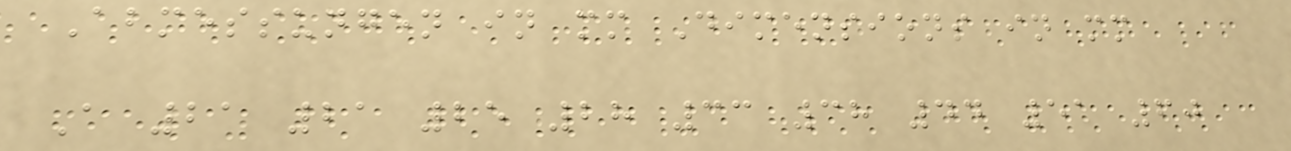Abmessungen in mm Dimensions in mm
A 21 21 25 28 33 38 44 51 60
